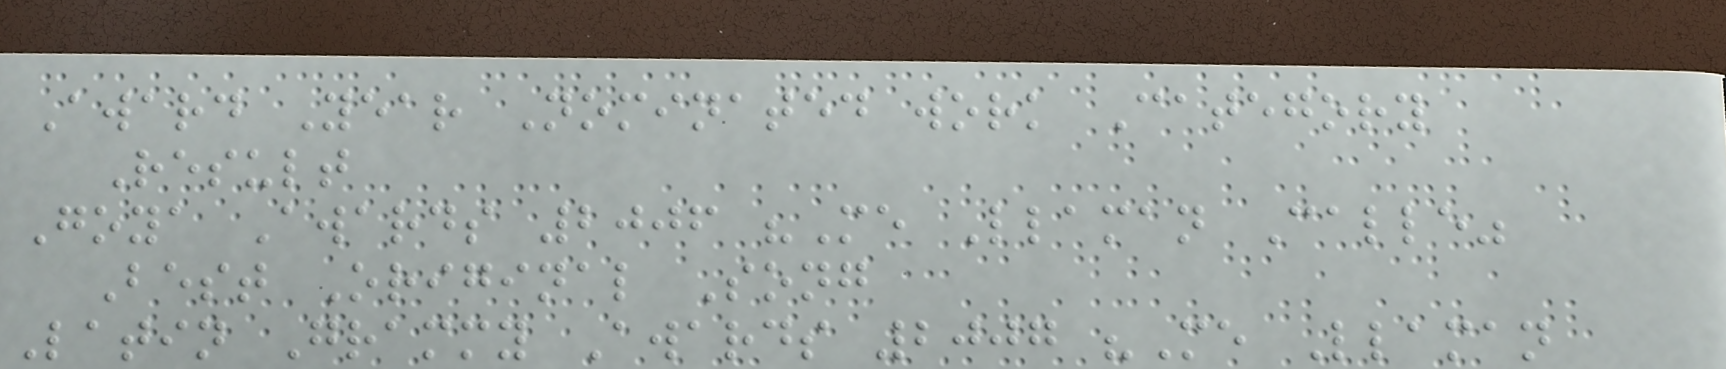Award Year Nominated work Category
Result
Goya Awards 2006 "Me Llaman Calle"
Best Original Song
Latin Grammy Awards 2007 "Me Llaman
